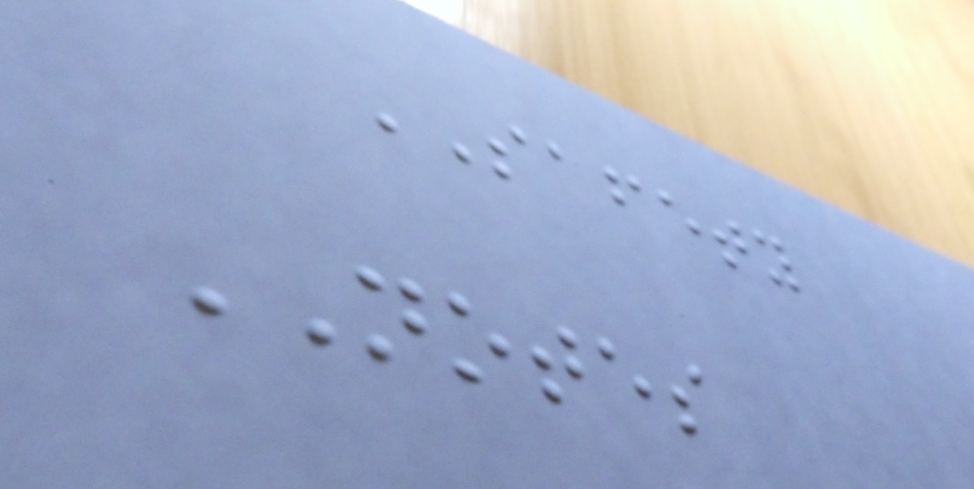SAFETY
NOTES
